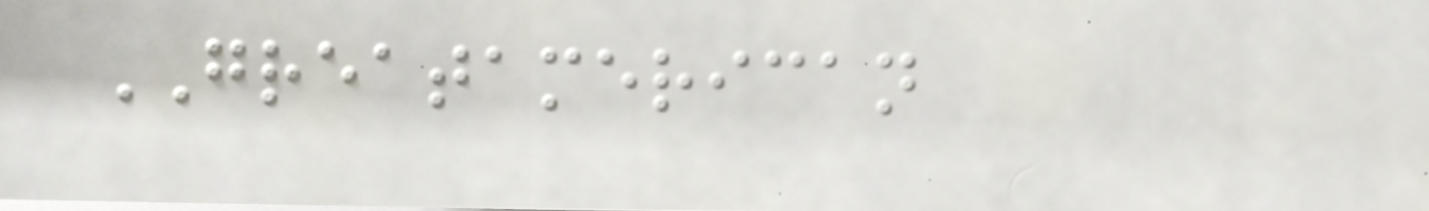GREATAMERICAN
